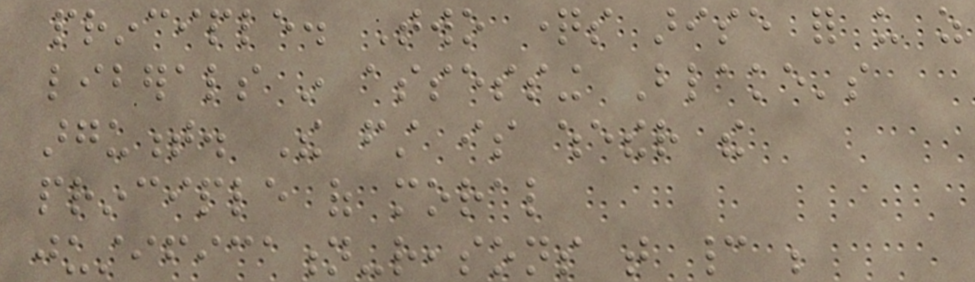principle. Two questions arise for us as
liberals in assessing Blake's
argument. The first is whether the
principle of moral
justification-reasons that cannot be
